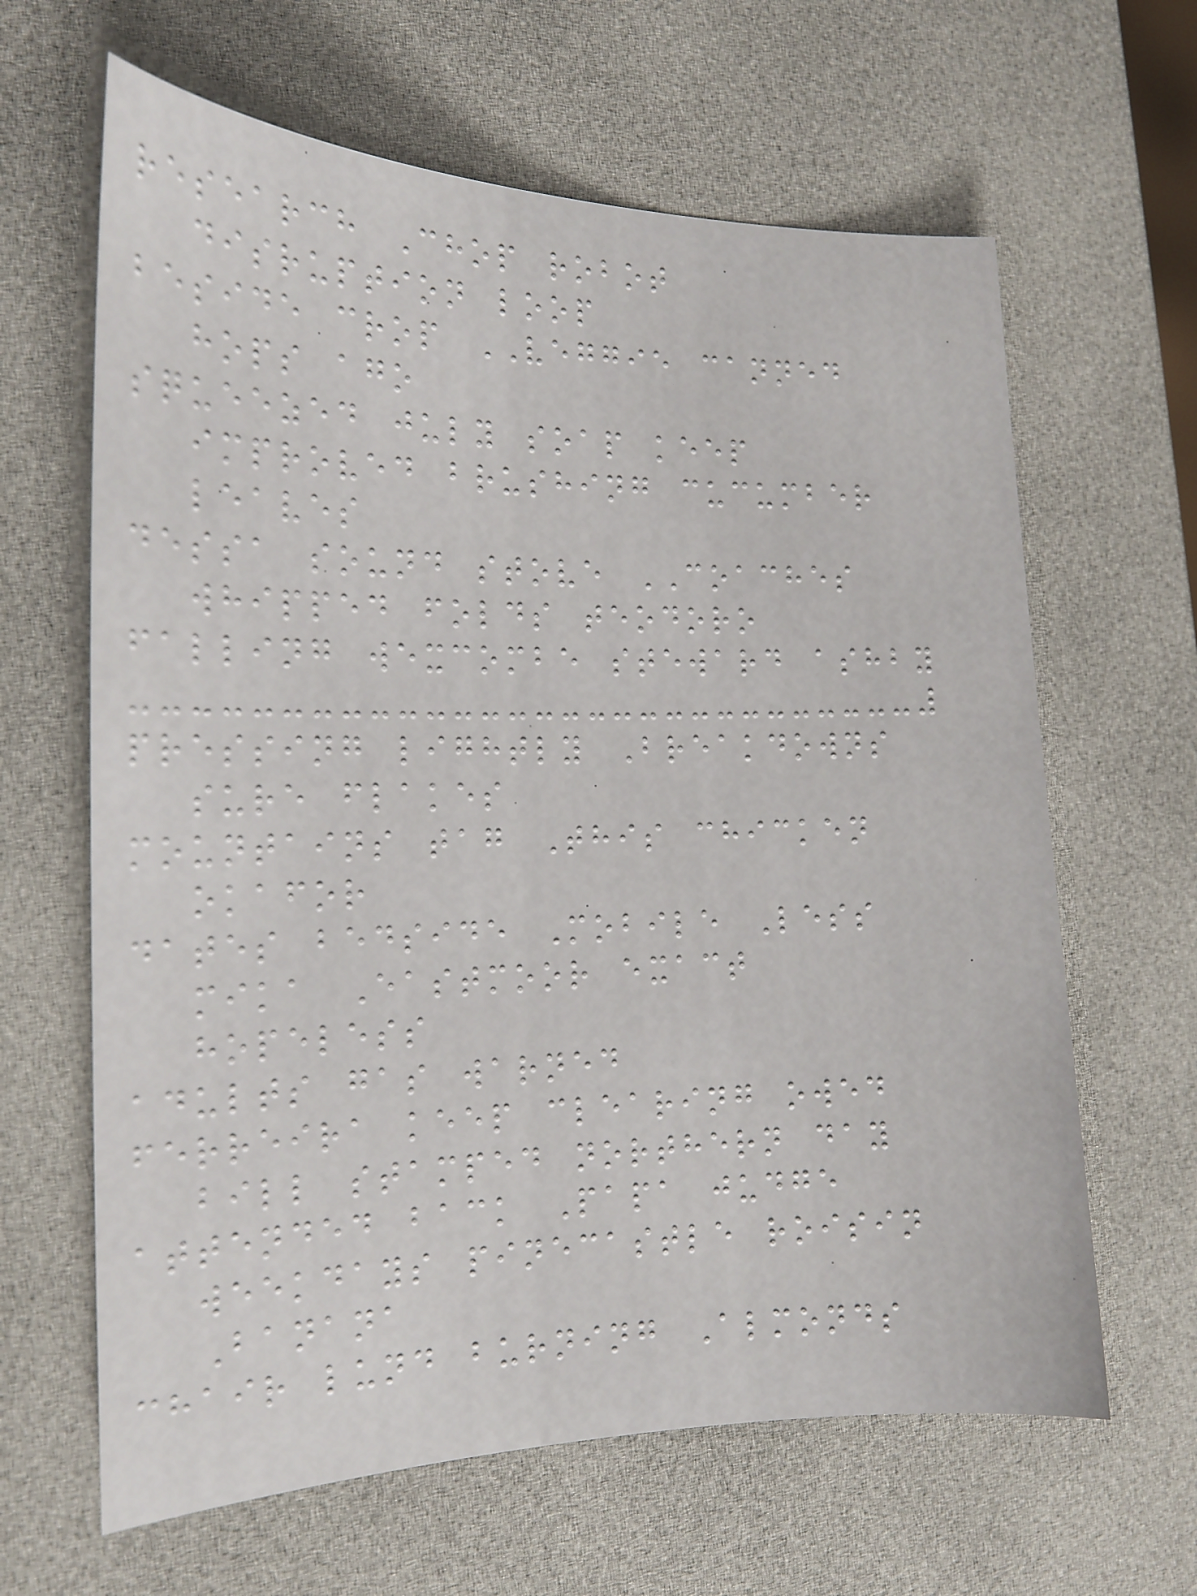research Chop robot
disruption loop
beside crop VEGGIE canned
hops ago
squeezed july soap keep
improved brushing cucumber
leaves
dessa sound stove COACHES
whipped folds teodoro
falling wexcombe steward ashby
pressing lightly Breakdowns
sure flakes
mountains tag This chicken
okafor
dates bedside Mobile Less
mika Eastmoor exact
hopeless
adults gas warned
ferreira keep clearing owed
bill stamped northern day
attended back Papa judge
weekdays pinecastle roisin
Banana
chair lund burning Almonds
